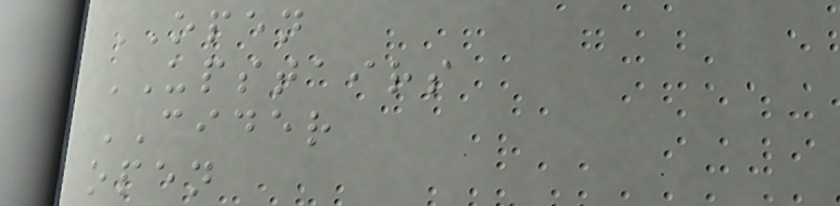OPEN
UPSTAIRS
CIDER
open
